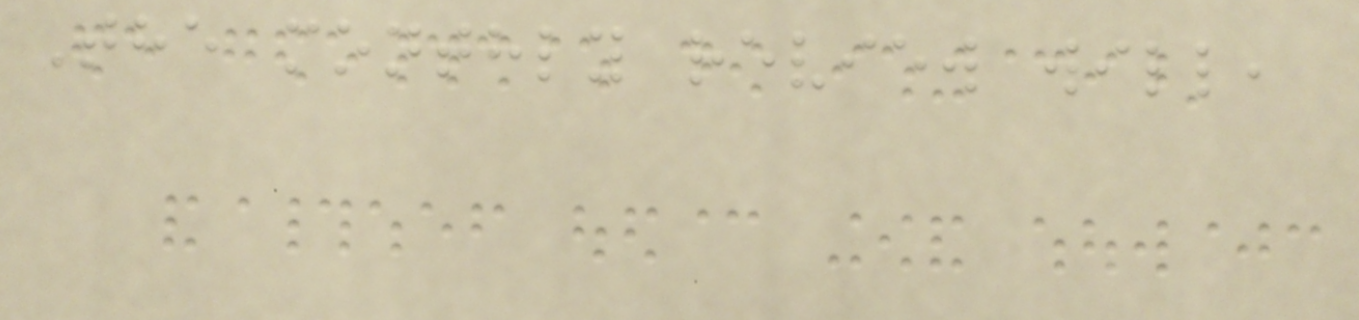The monthly review will,
